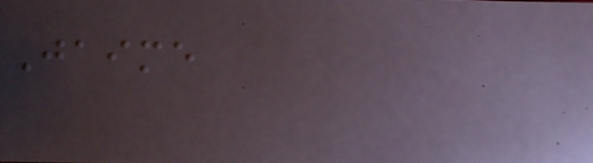Jaime
